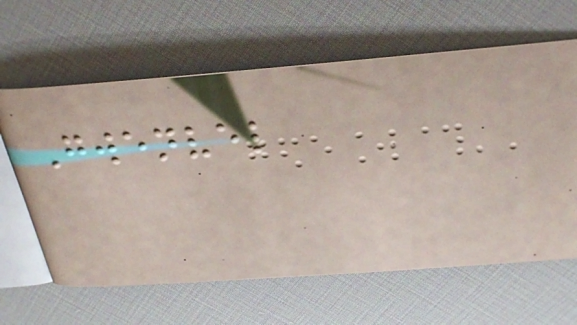Gwenvel
